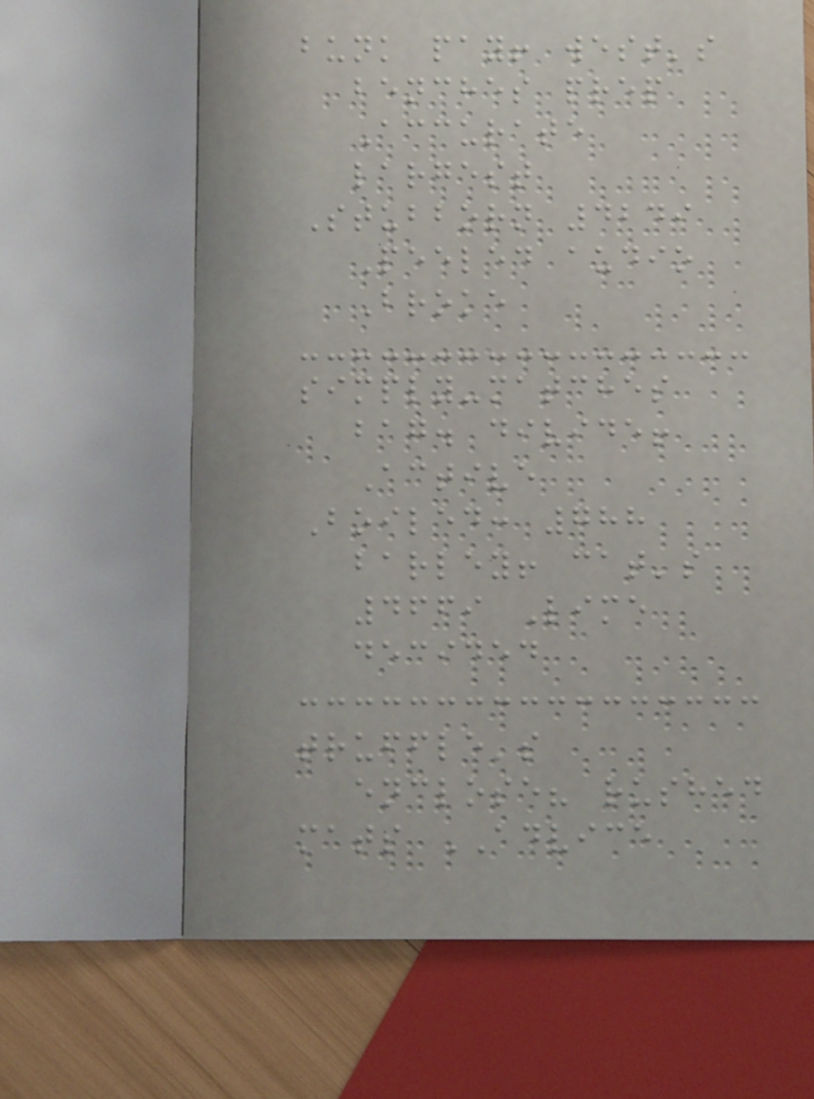bunk pay! west's
benches prep
Accurate
largest
Stubborn 4249
Peeled audio
Broke
simply-matches
bag. divide!
Active
Boiled: 788
barley! cat's
4669 Lime
decided
truffle's
enclose? rushed
mats ADVICE
